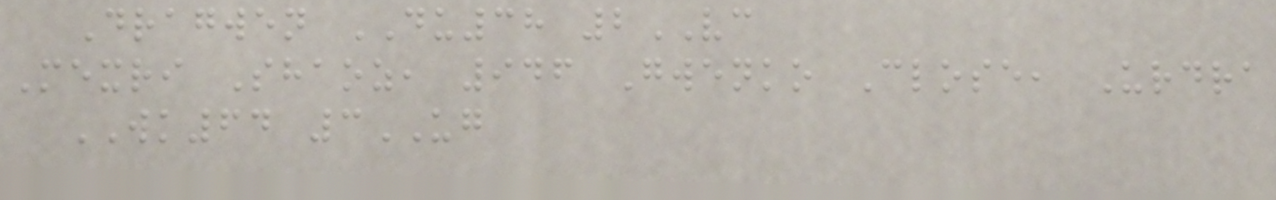Dragwen DU38 2VC
Mexri Shaoz, 946 Gwenko Close, Urdra
WK64 3UG
